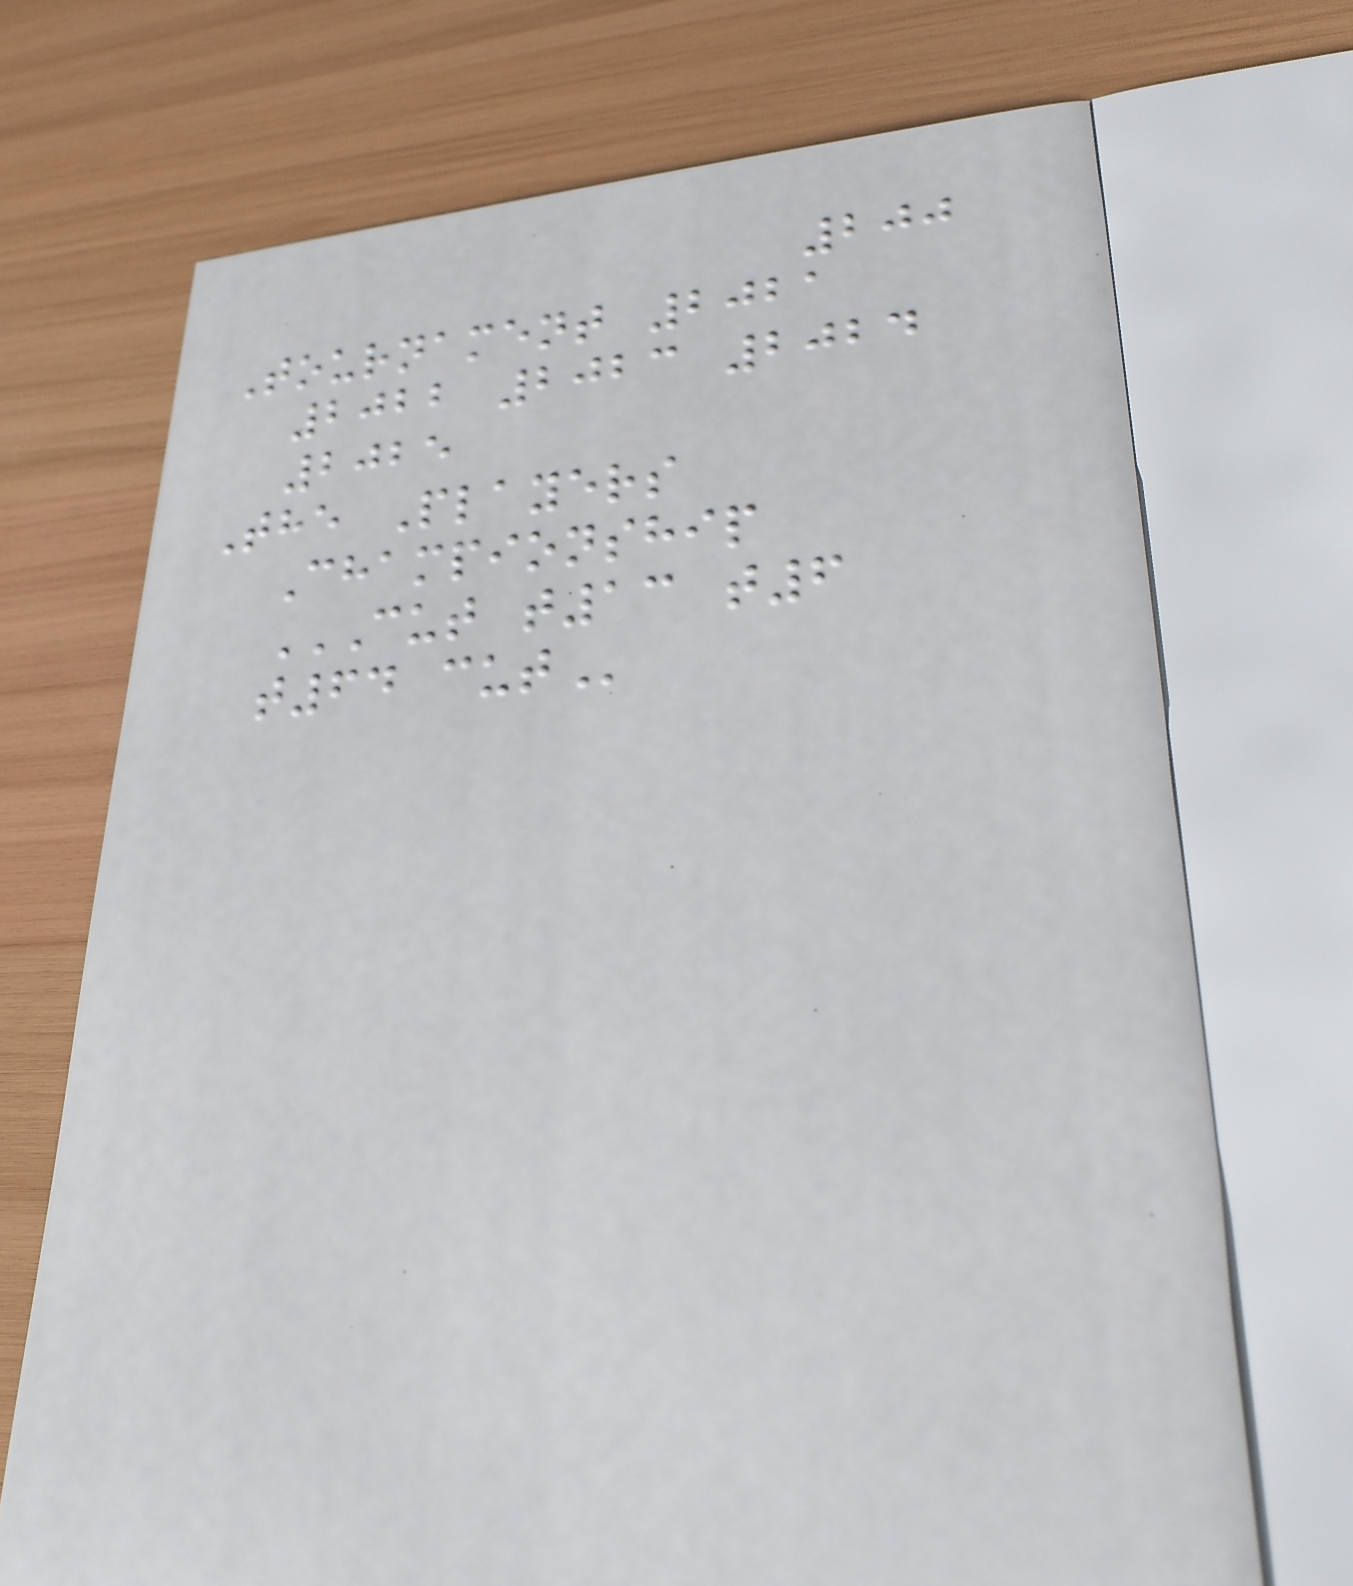200
Tournament 2021
2022 2023 2024
2025
The Players
Championship
CUT T13 T6
T64 CUT
